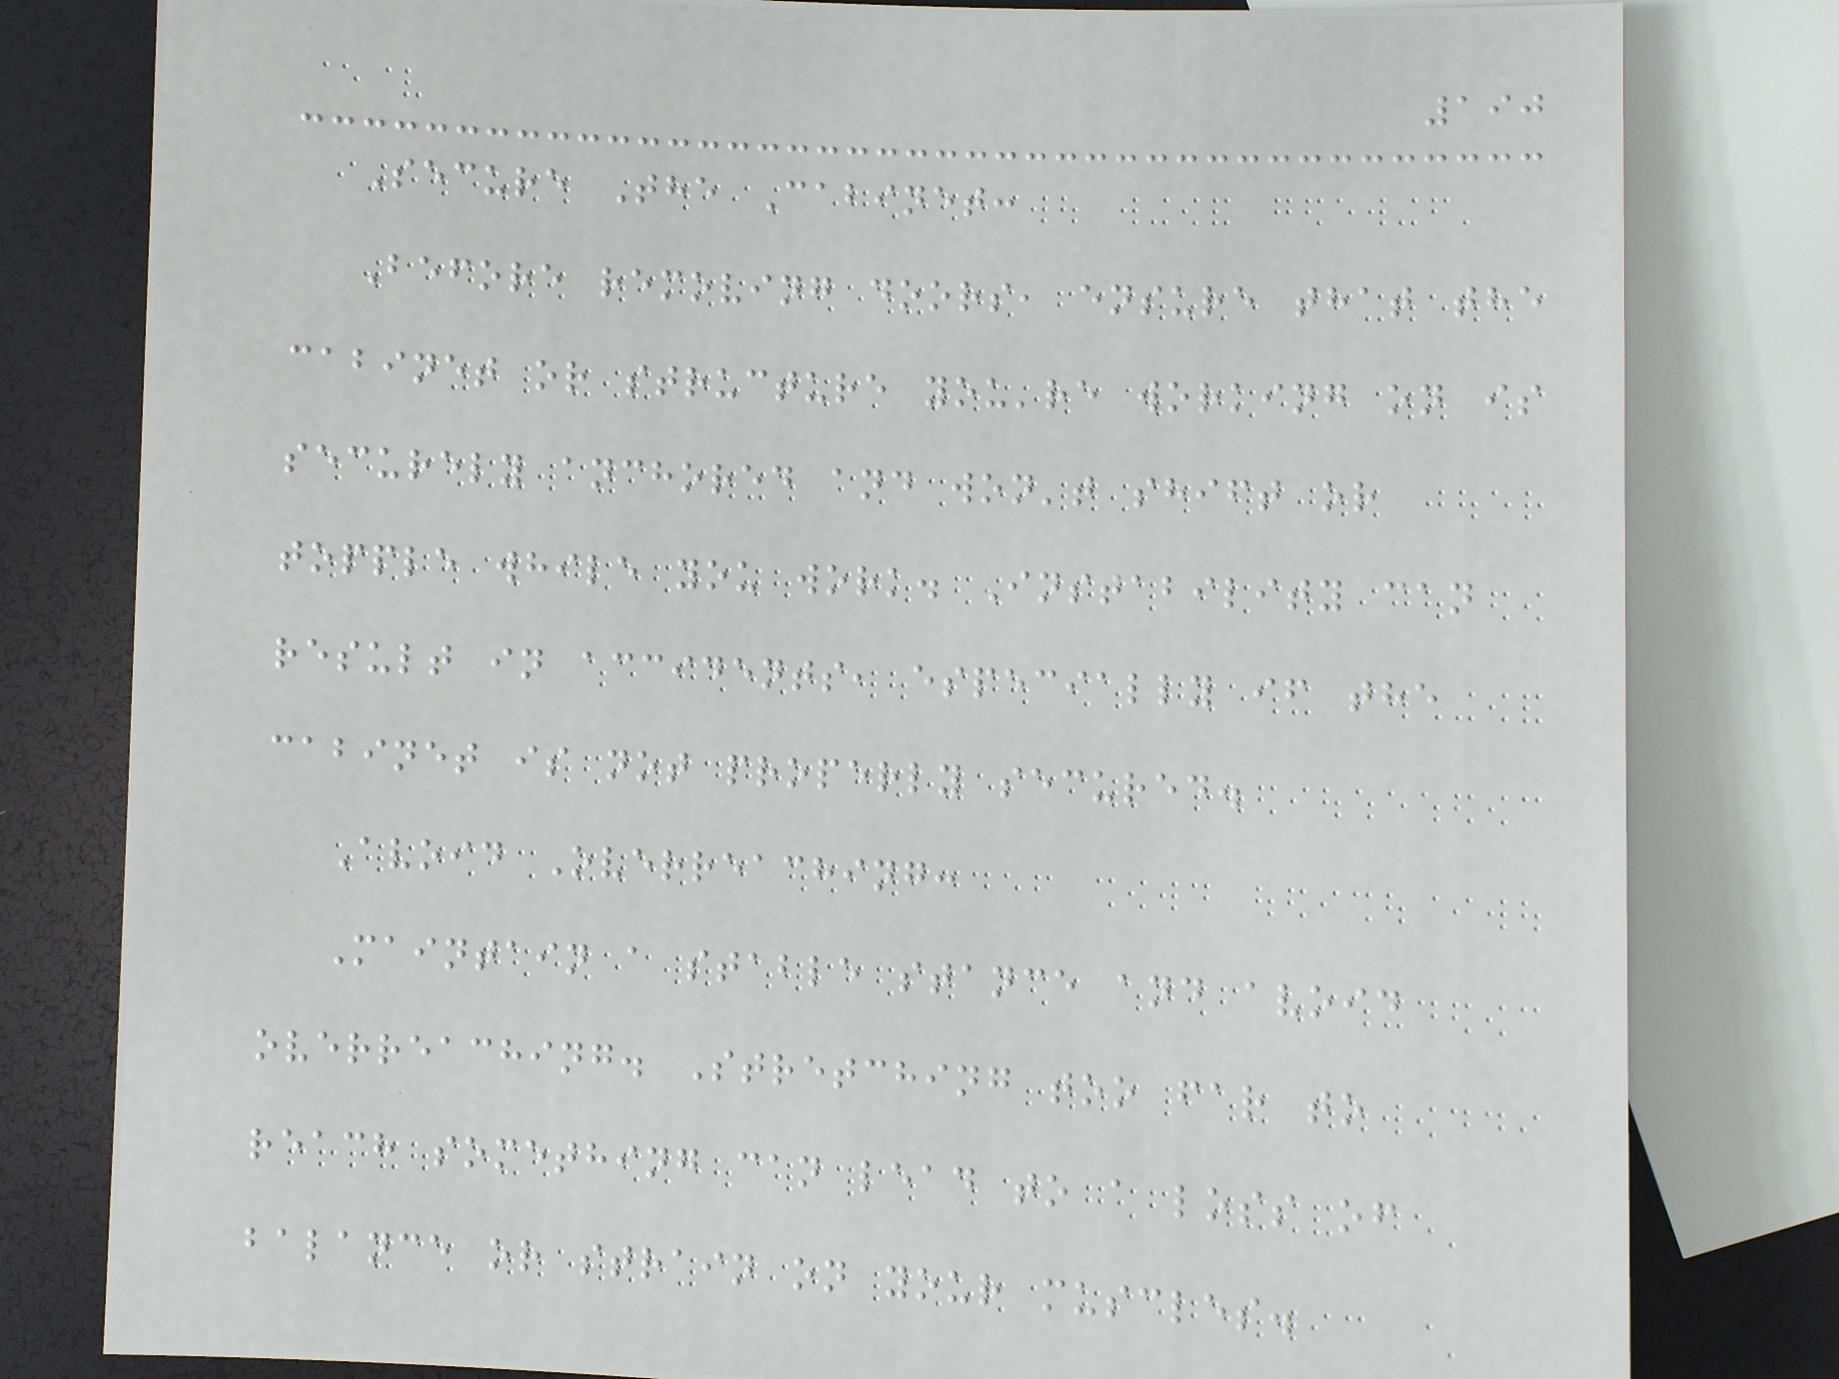190
Secure The Cabinet:
Before removing doors, ensure that the
cabinet or structure you're working on is
securely anchored and won't shift or
topple while you work. Instability can
result in accidents, especially if the
cabinet is not properly secured.
Avoid Overreaching:
Maintain a stable stance and avoid
overreaching. Stretching too far to
reach something can lead to a loss of
balance or strain on your muscles.
